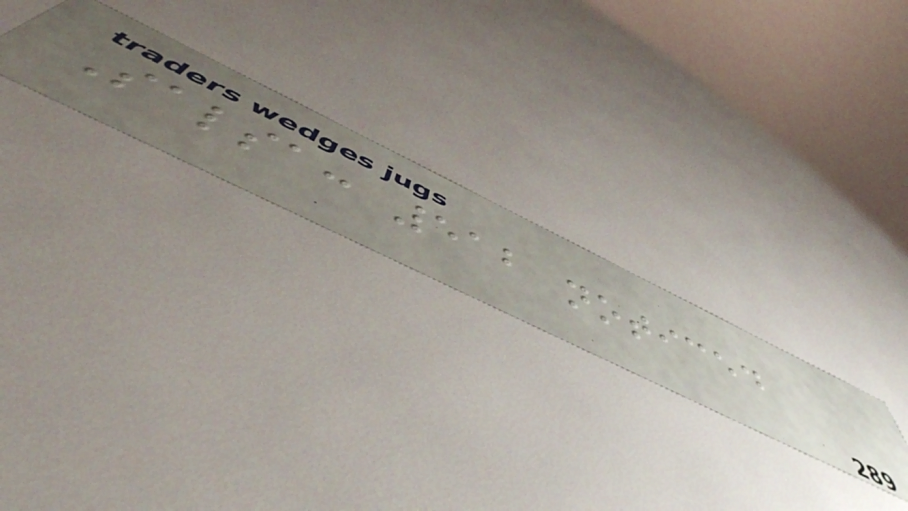Salsa: 512 noticed
